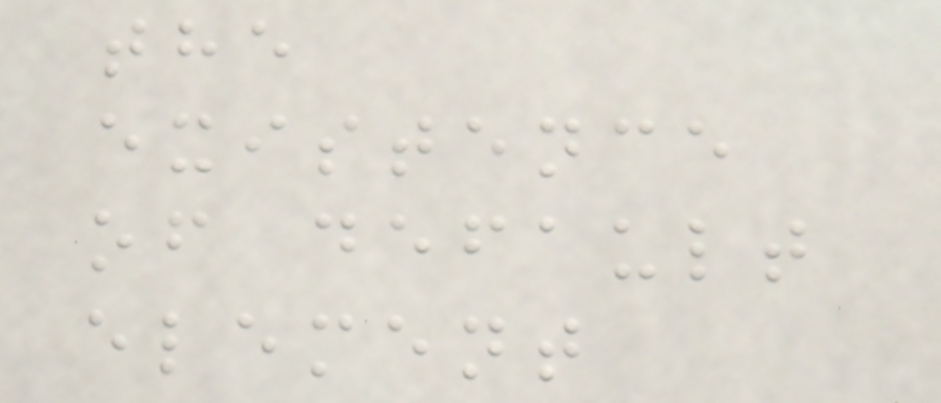the
existence
of default
element
